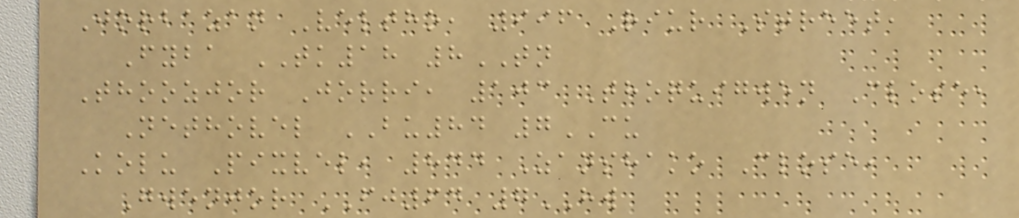Jorbazan Veltho, 996 Riur Street,
Fyba TK18 8TN
Thoozjor Jorri, 103 Thoquigwen Close,
Nethovel BU84 7CU
Kolu Pixvel, 844 Zanshako Close,
Gwenjor FJ64 7HW
